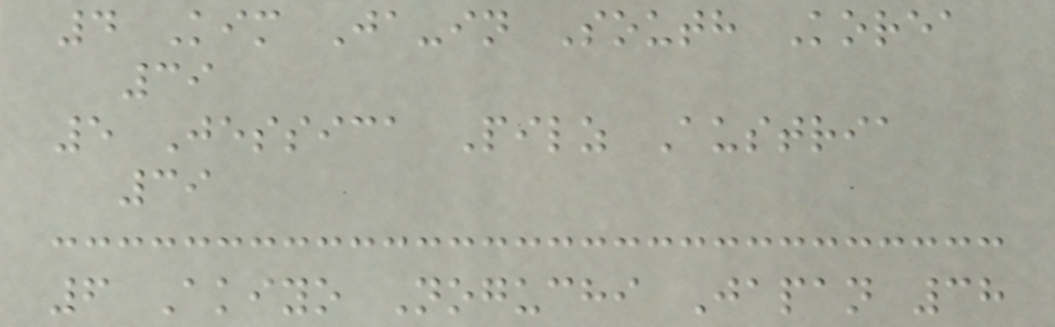4 Kim Ja-in South Korea
39
5 Jessica Pilz Austria
39
6 Akiyo Noguchi Japan 38
